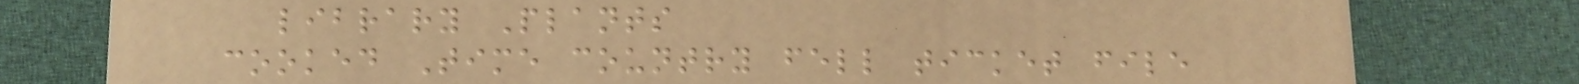library Plants
cooked Time country fell ticket file
